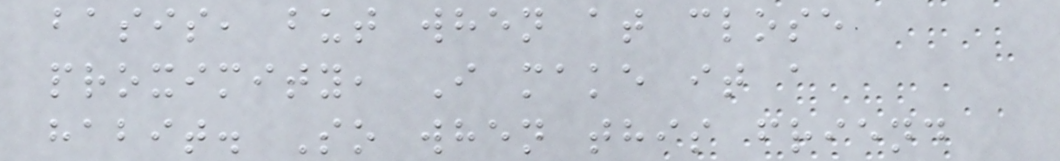basis, but when at close
proximity, I make it a
habit. So when this friend
